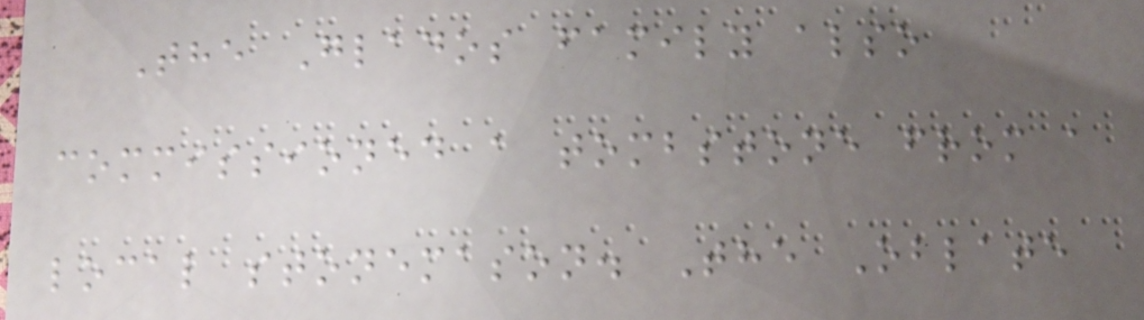The Glados family also
commissioned a tombstone from a
local stonemason. The Oblate
